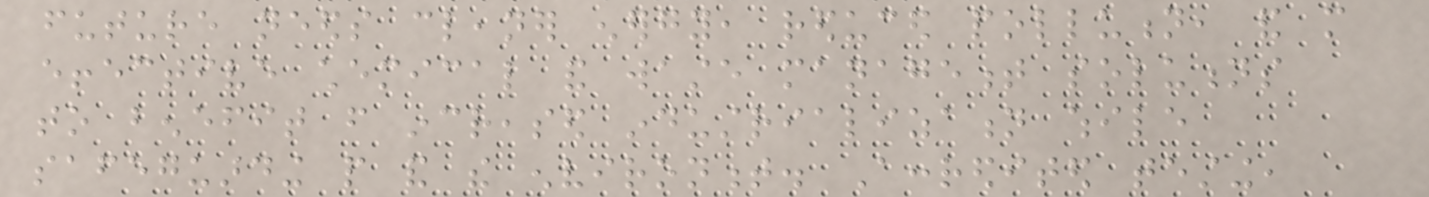future needs cleaner energy, reduced pollution, and more
effective chemical and waste management solutions
to benefit from increased industrialization while
safeguarding people and the environment. Accredited testing,
